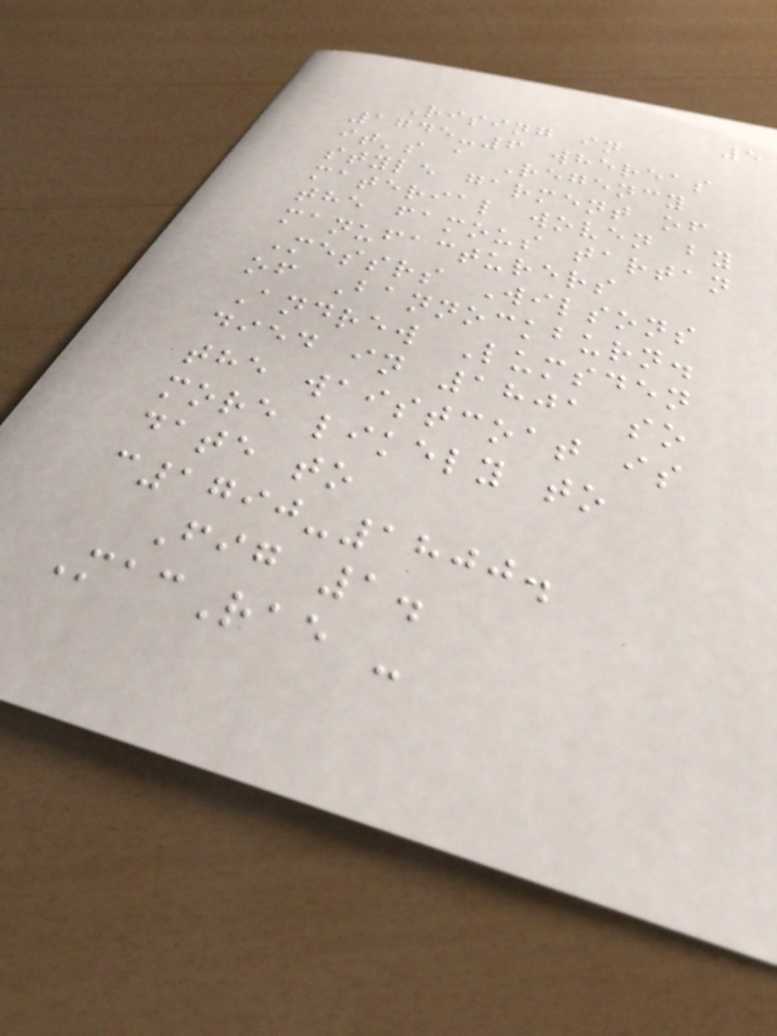5
Rising in
1745-6 whereas
it's a Regency
style garment of
material woven by
the famous tartan
manufacturers
Messrs Wilsons
of Bannockburn.
Andrew Lumsden
died in 1801 so
the waistcoat is
more likely to
date to
c1790-1800.
Fig 1.
MacRae -
